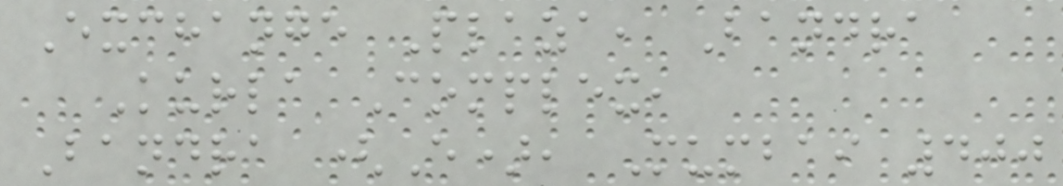Exchange Plaza, Bandra
Kurla Complex,
Bandra (E), Mumbai 400
